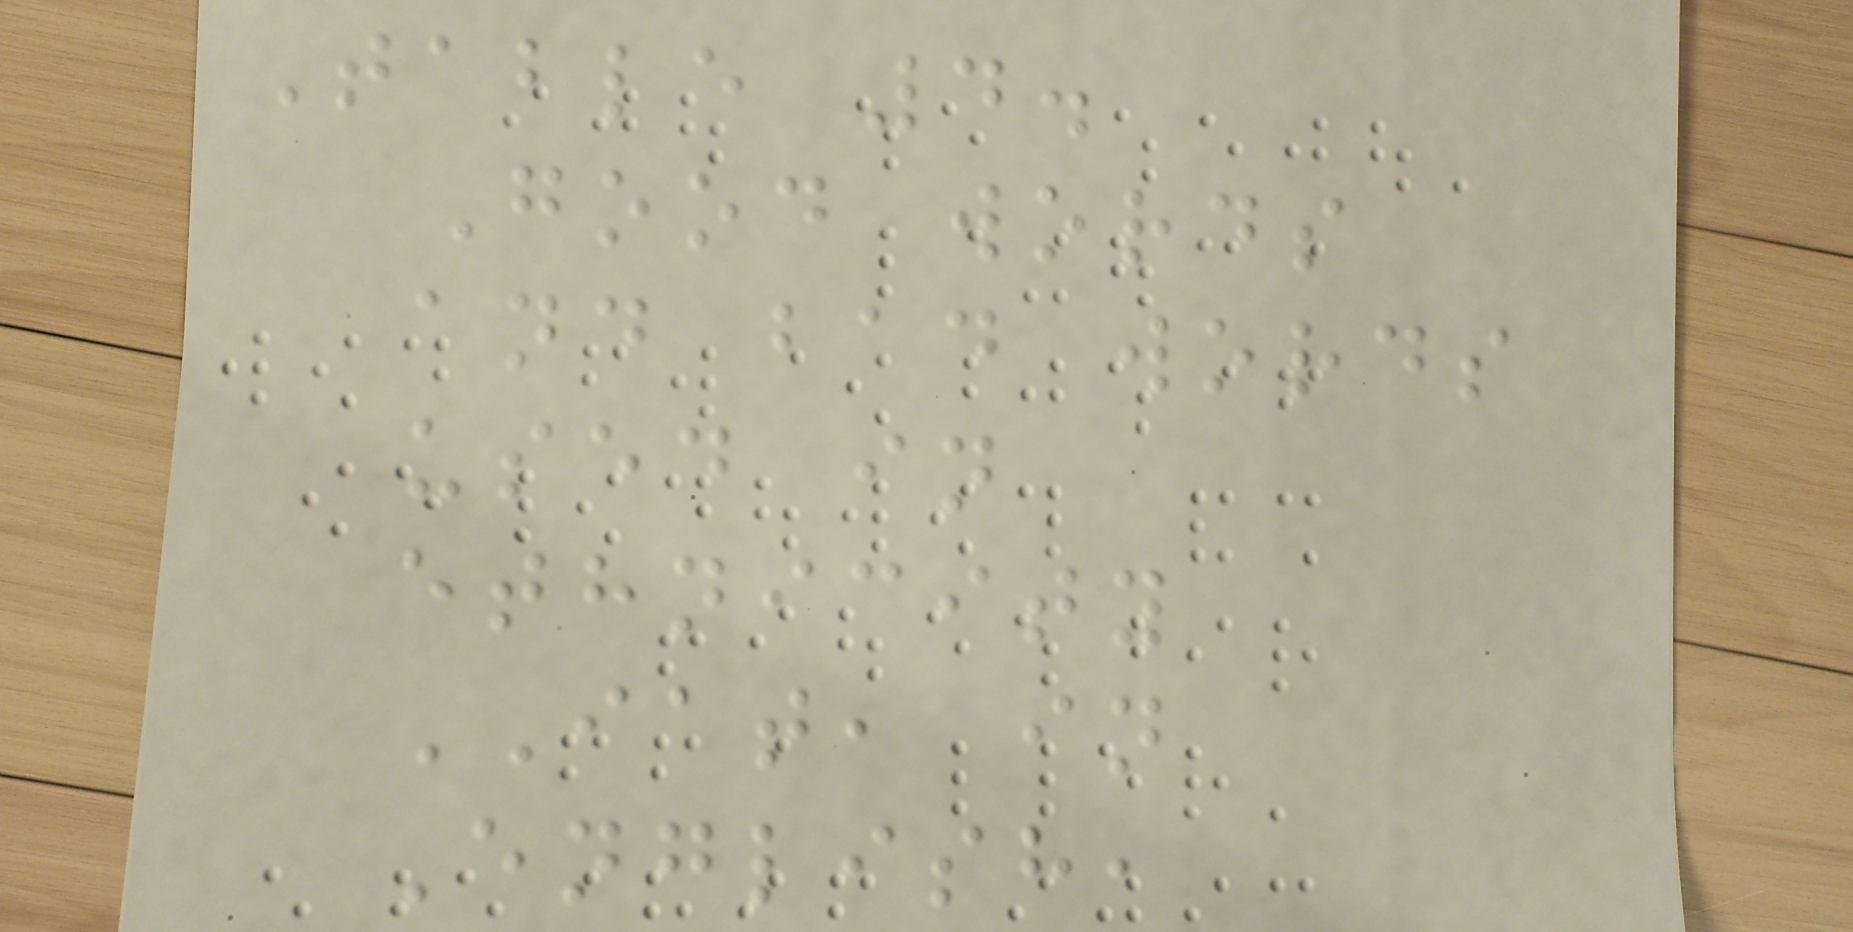Table 4.
Good words
and bad words
used in
ethnicity
IAT, in
English,
